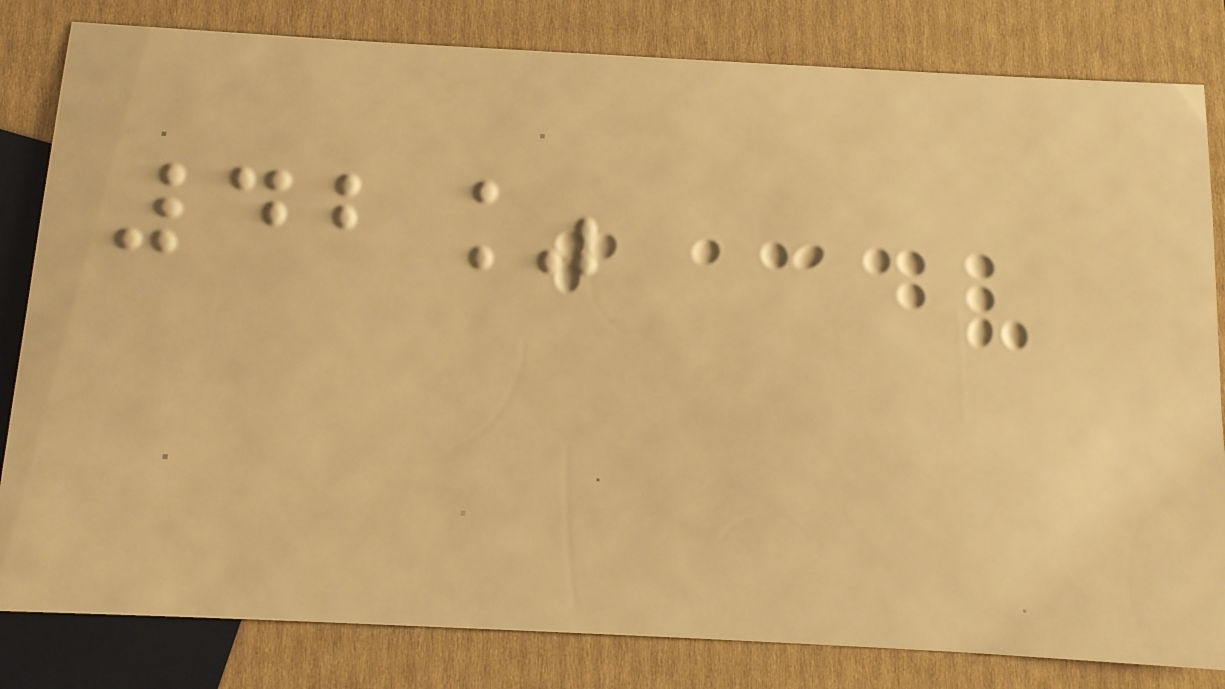42%
